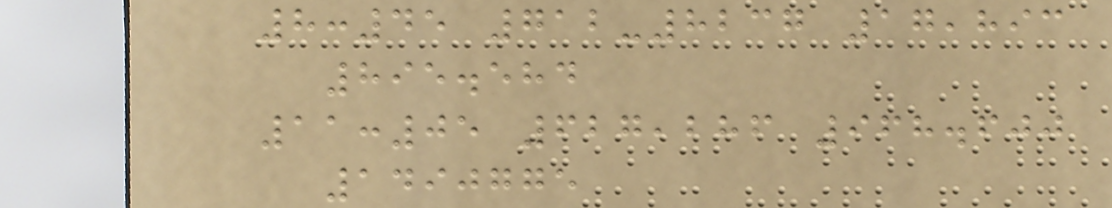8:45 712-8237 17,893
895.584
11:05 627,286 968.600
1490775
